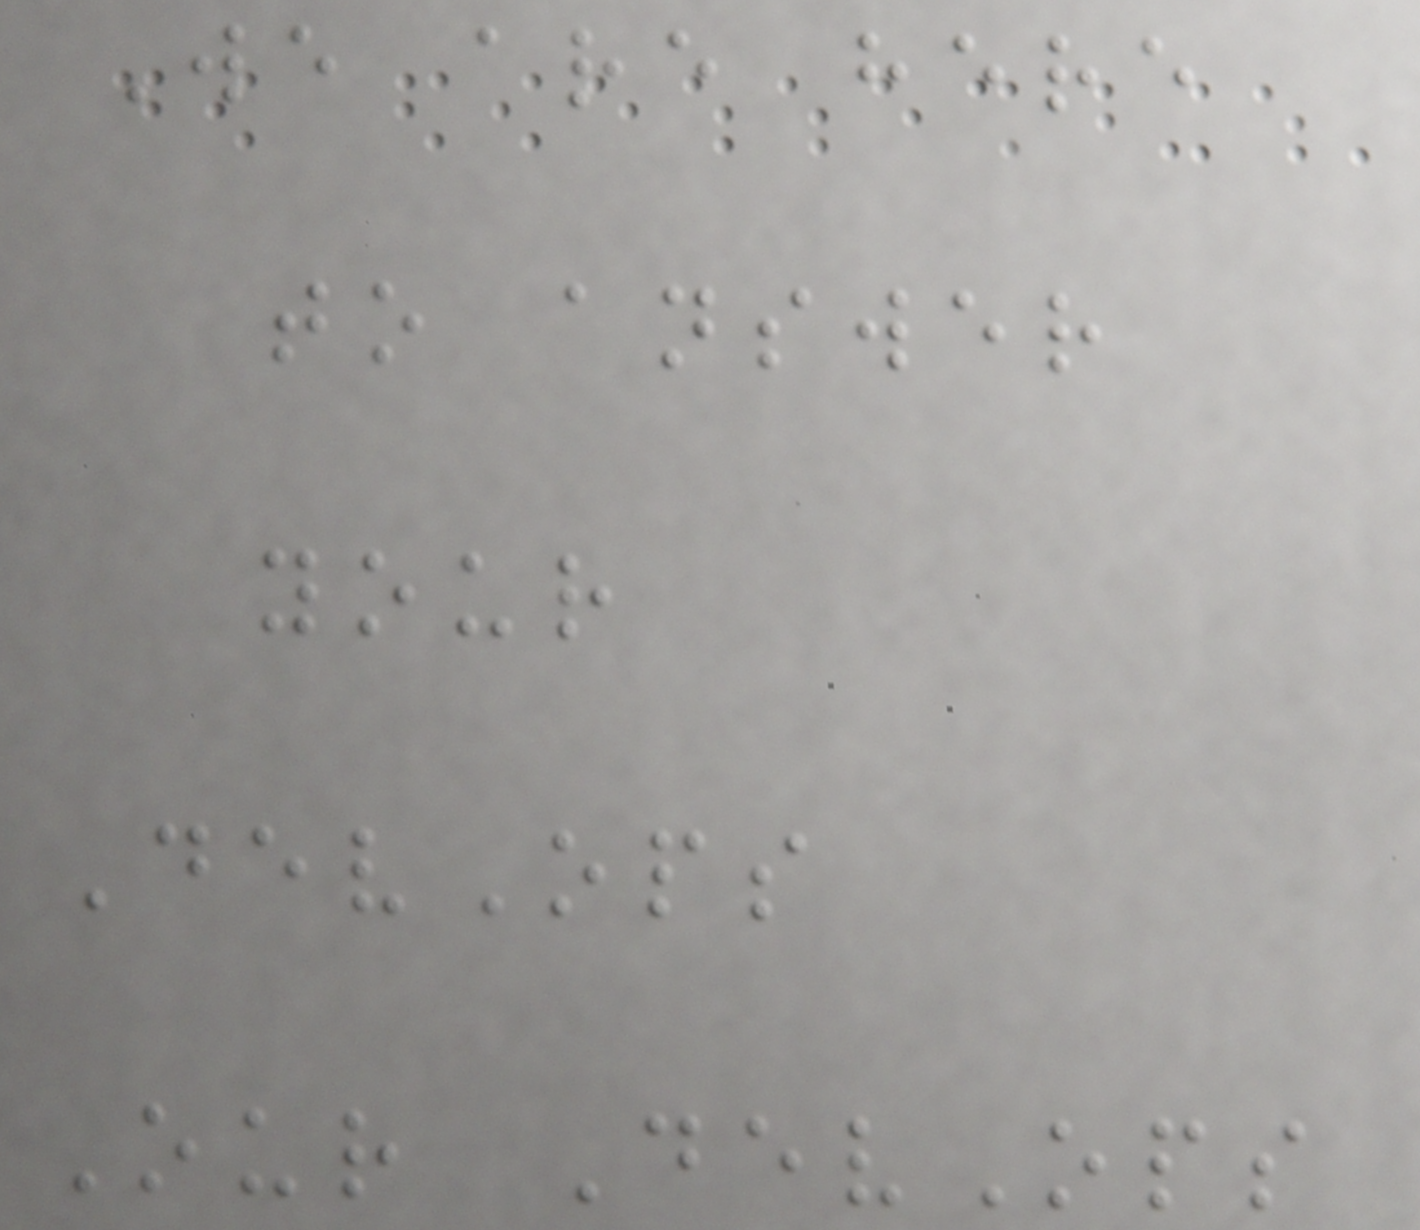We are here
to answer
your
DevOps
Our DevOps
